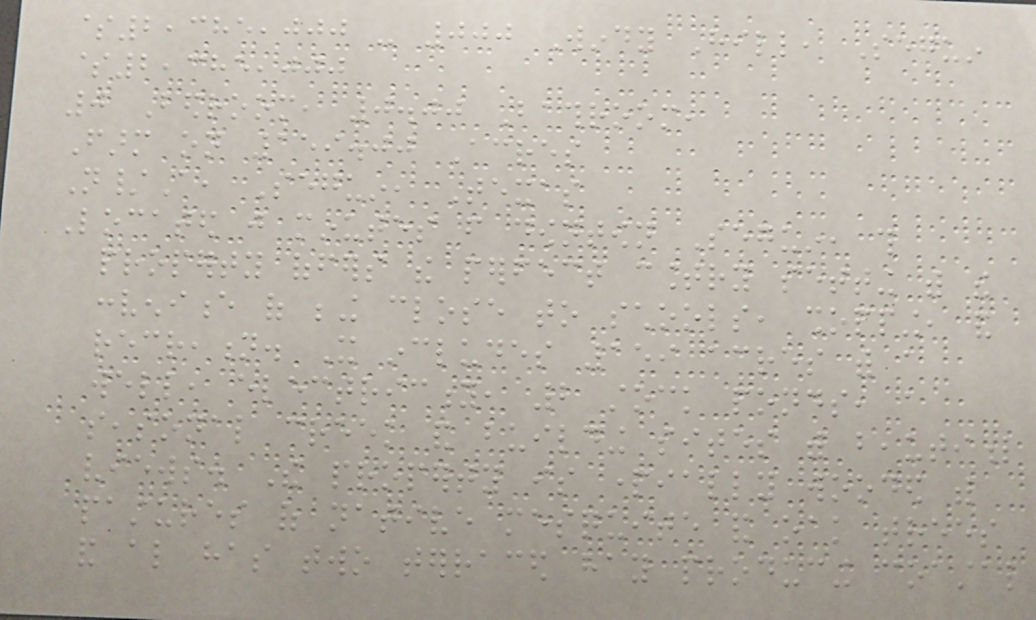$2,385,000 - 000 Windy Hill, Seguin
$2,385,000
0 Bedroom, 0.00 Bathroom,
Farm on 159.00 Acres
N/A, Seguin, Texas
Located just minutes from downtown Seguin, this
property offers the perfect country setting with the
convenience of being close to schools, shopping, and
recreation. It includes 159 acres with a
well, electricity, 2 stock ponds, a
seasonal creek and building sites with beautiful
views. The property is partially wooded with
pastures of native mesquite and oak trees
and also has two terraced hay producing coastal
